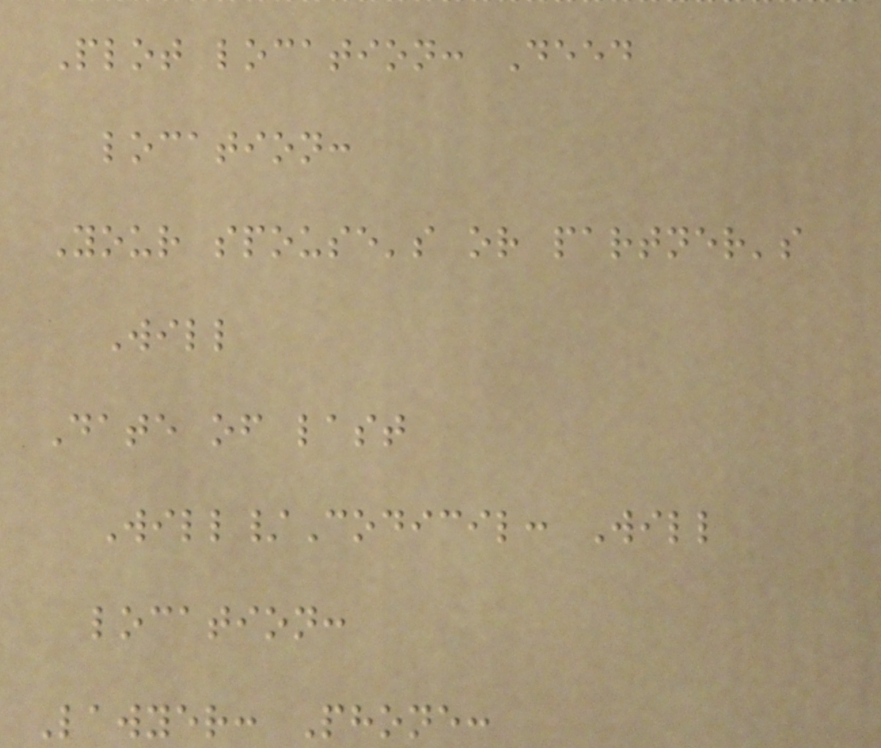Plot location: Deed
location:
Your spouse's or partner's
Will
Date of last
Will/Codicil: Will
location:
Lawyer: Phone:
